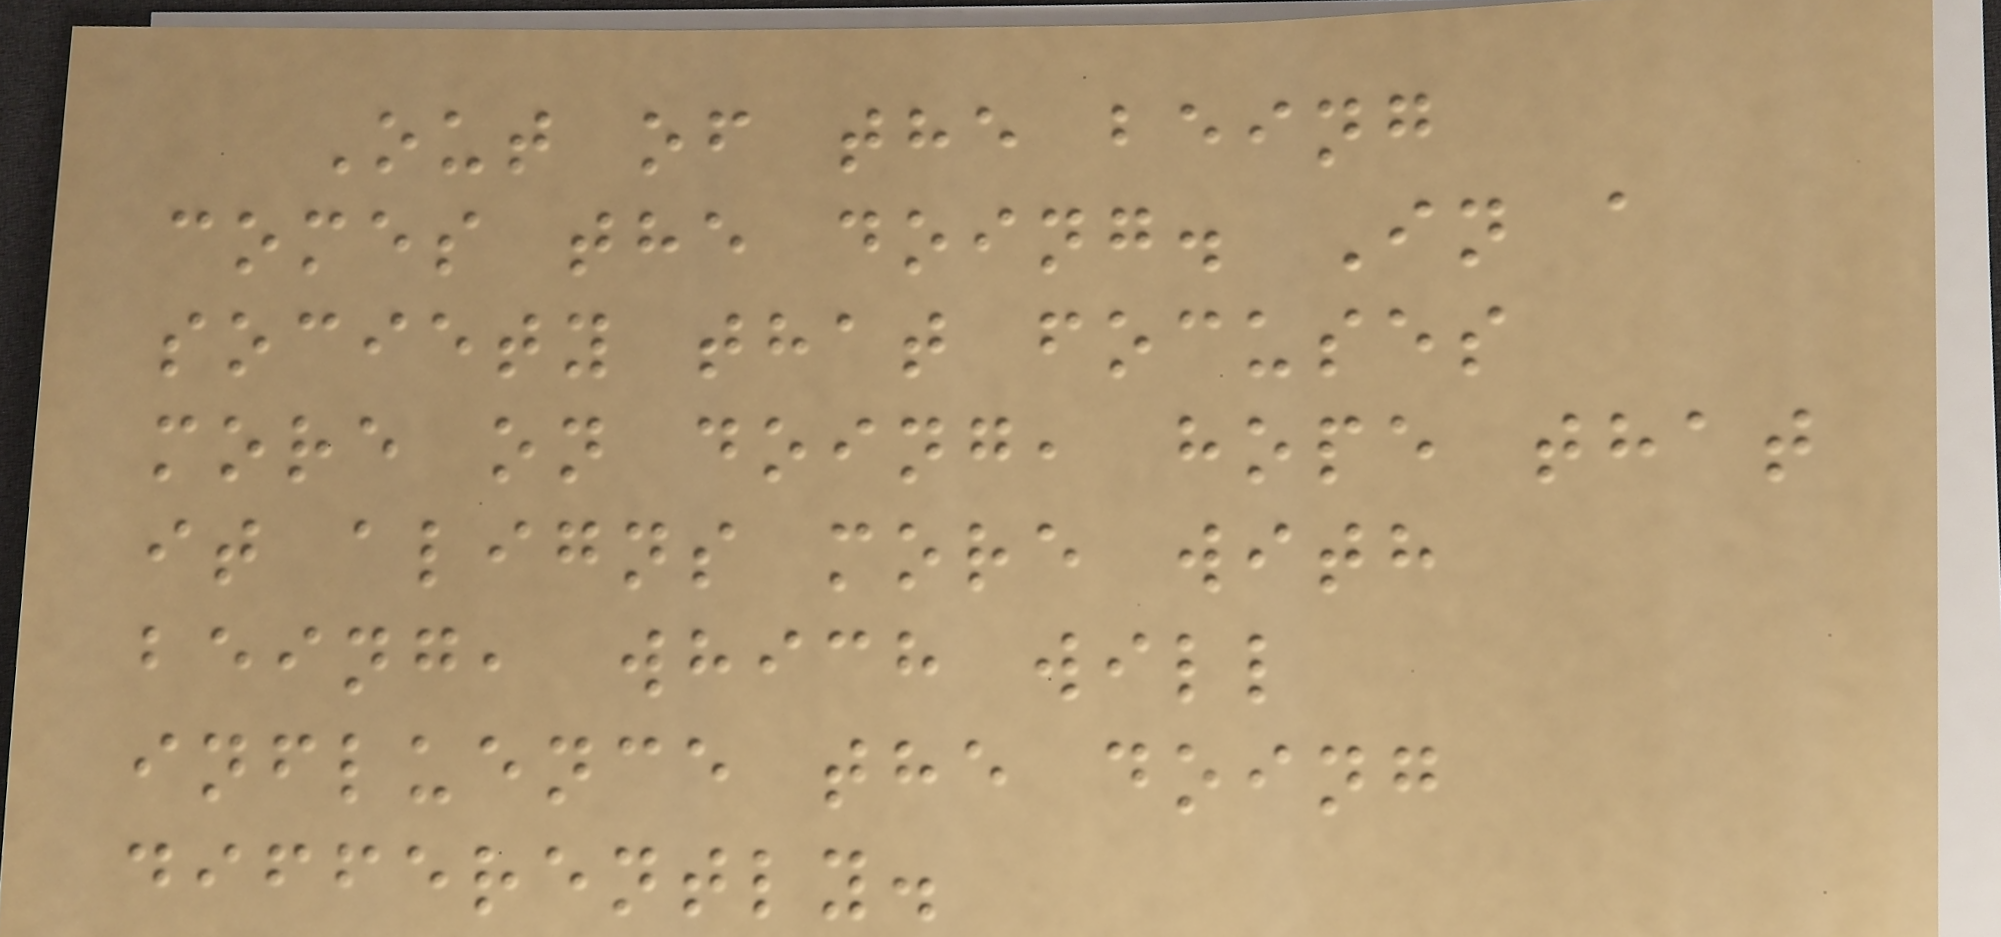Out of the being
comes the doing. In a
society that focuses
more on doing, hope that
it aligns more with
being, which will
influence the doing
differently.
